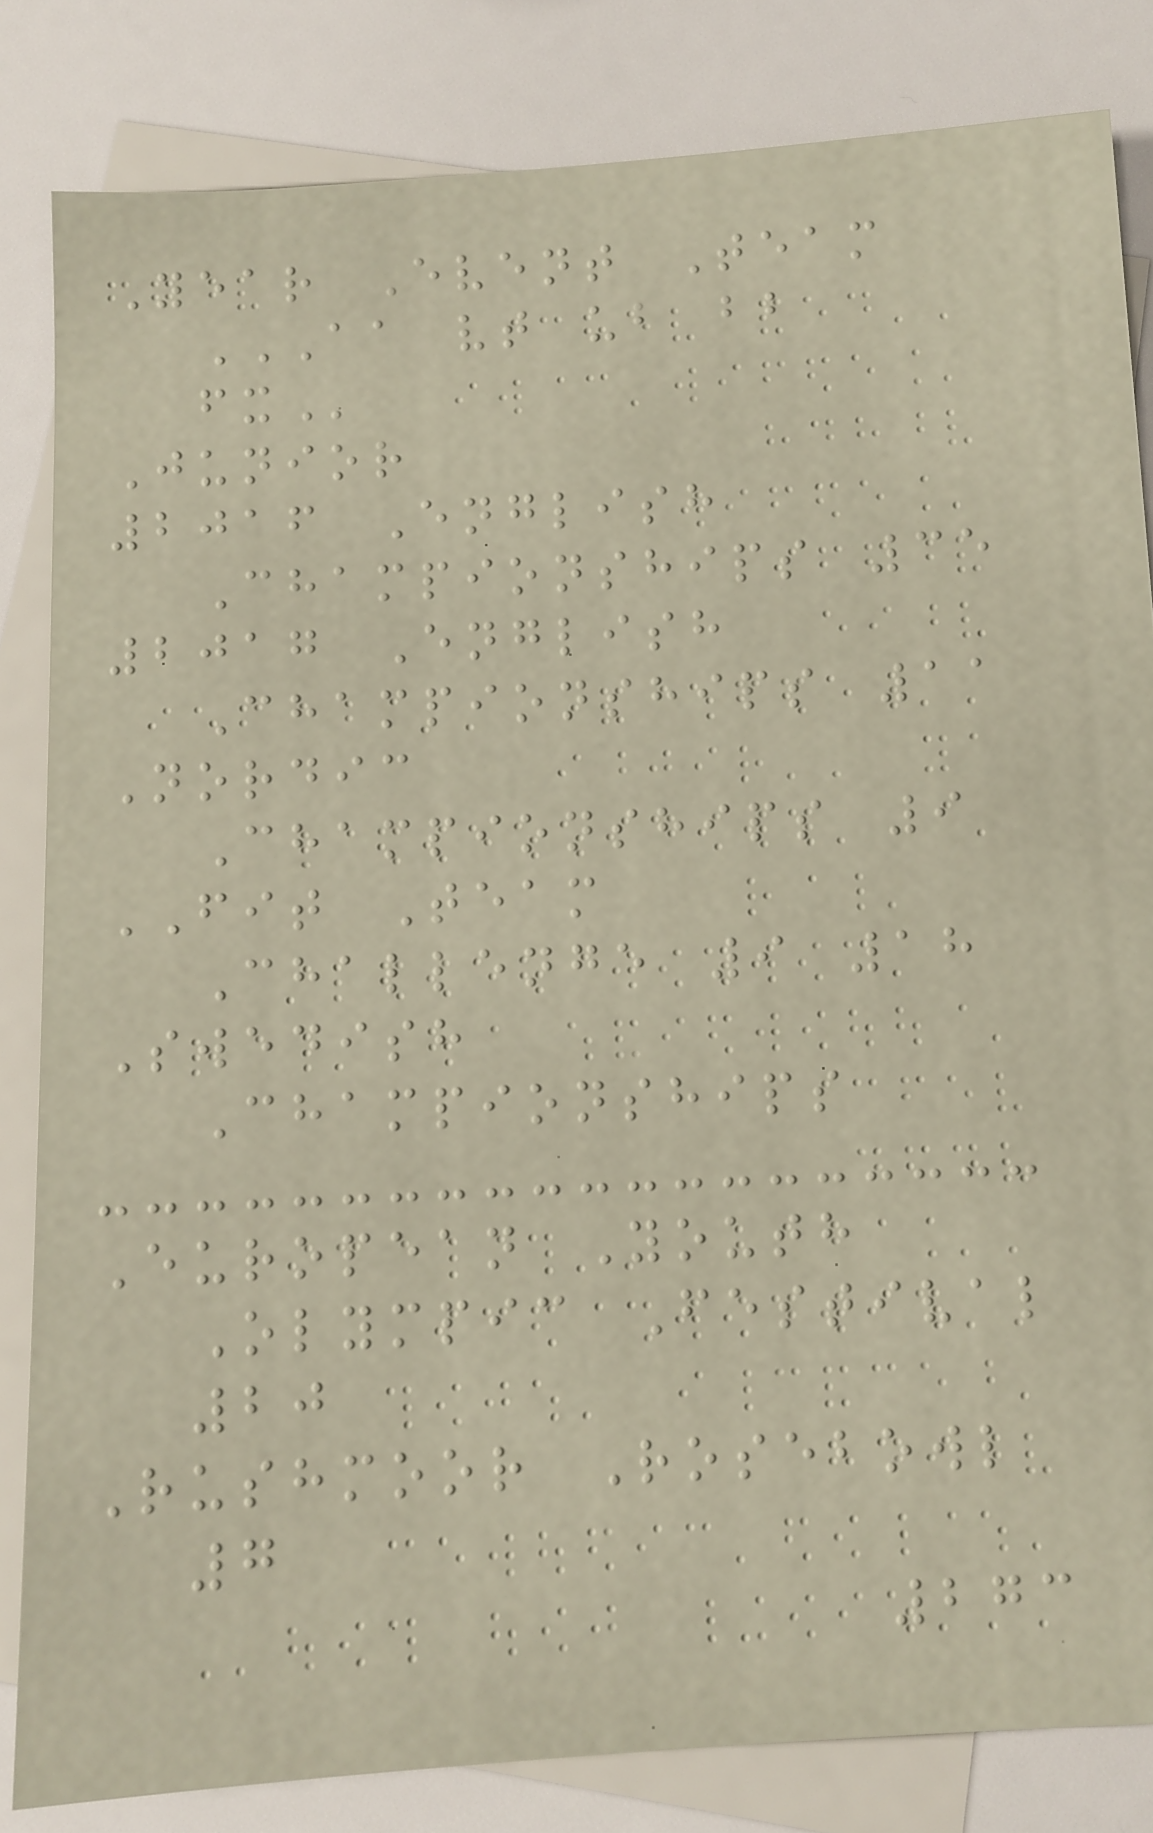Year Event Team
AA VT UB BB
FX
Junior
2016 English
Championships 35
2017 English
Championships 11
Nordic
Championships 9
FIT Team
Challenge 9 18
Swedish
Championships
European Youth
Olympic Festival
20
Rushmoor Rosebowl
7
273
